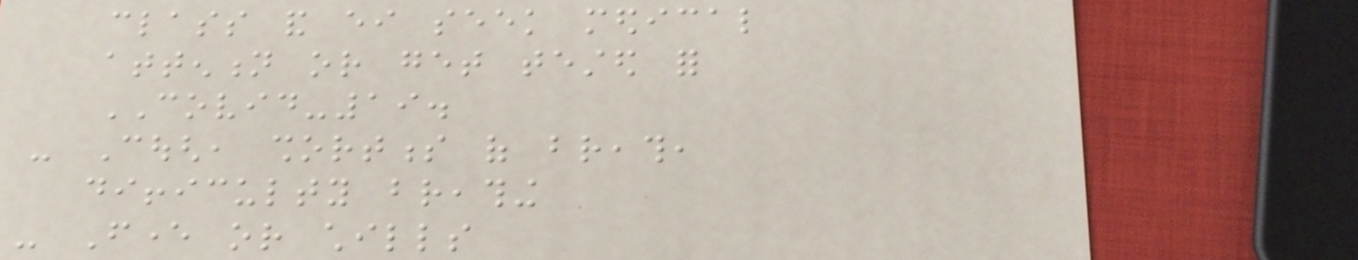class and either seek medical
attention or get tested for
COVID-19.
- Cough, shortness of breath,
difficulty breathing
- Fever or chills
